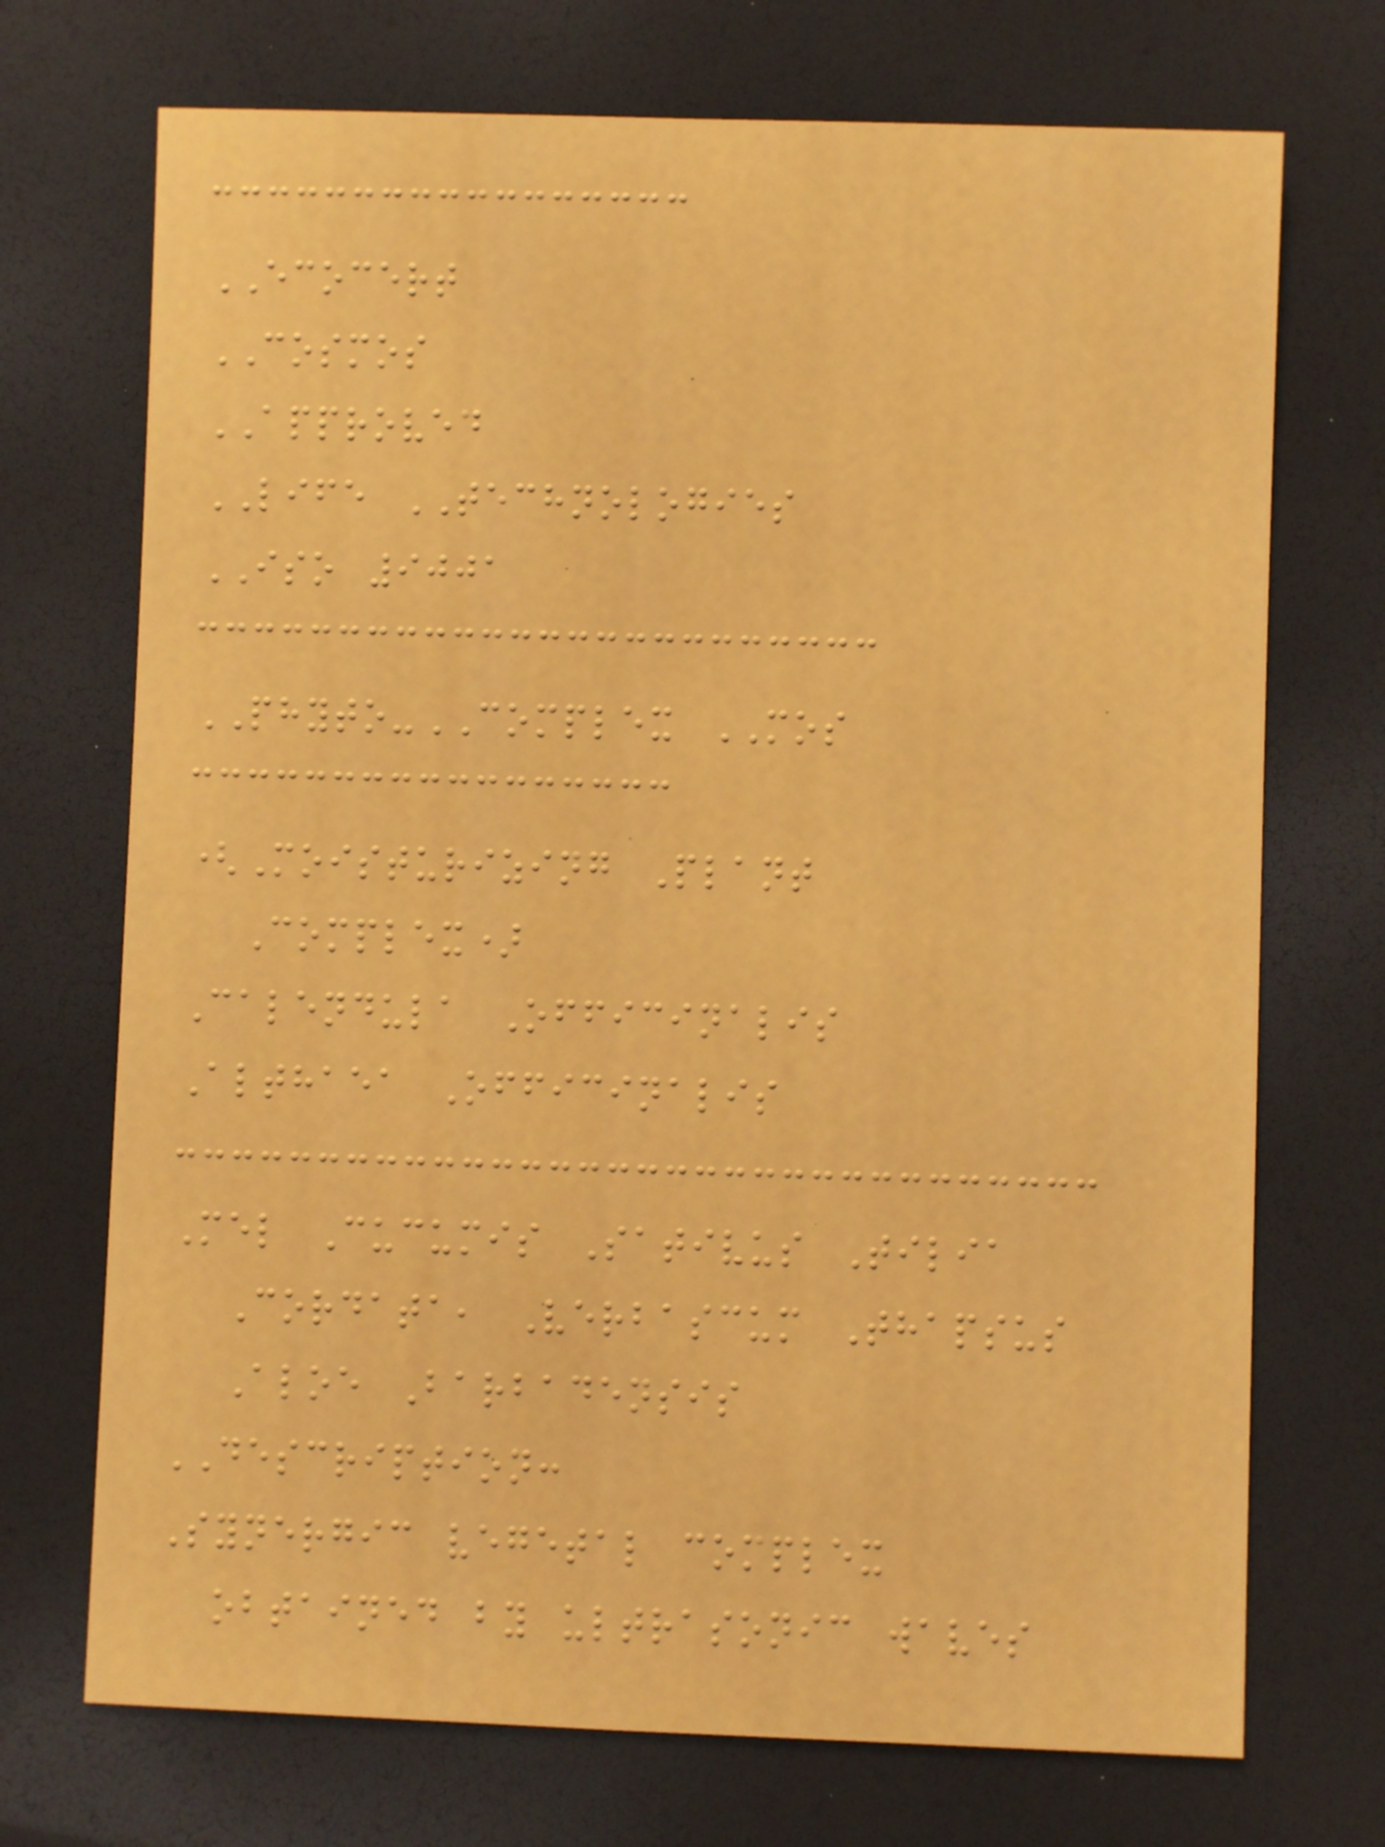ECOCERT
COSMOS
APPROVED
LIFE TECHNOLOGIES
ISO 9001
PHYTO-COMPLEX MOS
(Moisturizing Plant
Complex)
Calendula Officinalis
Althaea Officinalis
Mel Cucumis Sativus Tilia
Cordata, Verbascum Thapsus
Aloe Barbadensis
DESCRIPTION:
Synergic vegetal complex
obtained by ultrasonic waves
